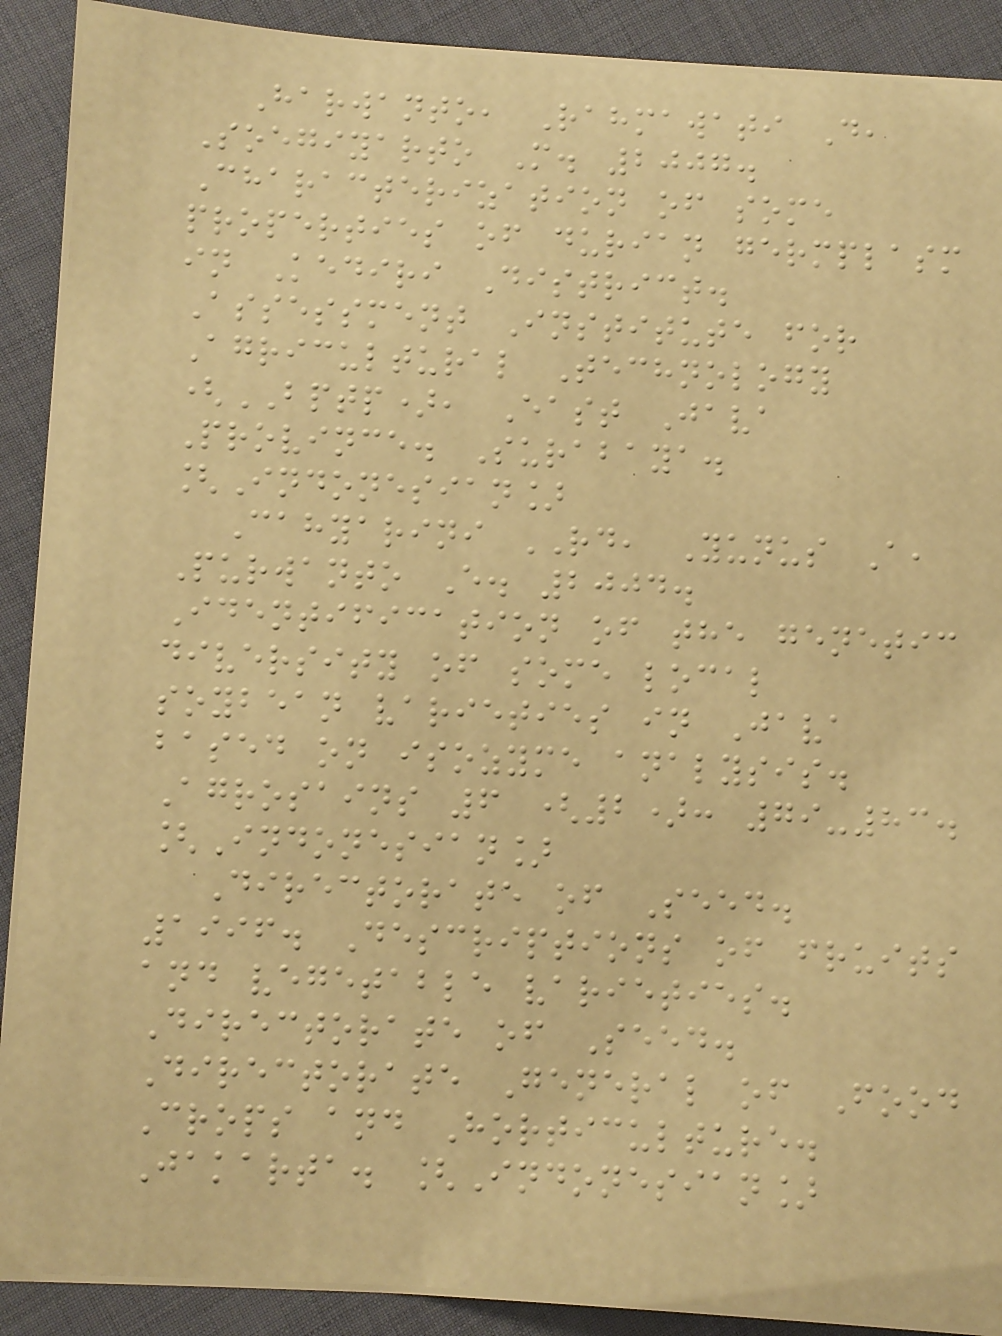Harwanto, Rahmawati D,
Soegiyarto M. 2007.
Characterization of some
properties of durian germplasm
in Kediri District.
Assessment Institute for
Agricultural Technology
(BPTP), East Java
Province. Surabaya.
[Indonesian]
Cahyarini RD, Yunus A,
Purwanto E. 2004.
Identification of the genetic
diversity of some local
soybean varieties in Java
based on isozyme analysis.
Agrosains 6 (2): 79-83.
[Indonesian]
Directorate of Seed.
1996. Descriptions of fruits
and vegetable varieties.
Directorate of Seed.
Directorate General of Food
Crops and Horticulture.
Jakarta. [Indonesian]
